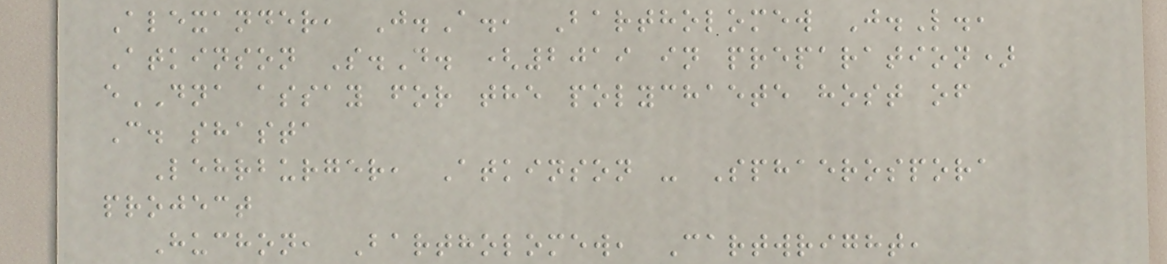Alexander, J.A., Bartholomew J.L.,
Atkinson S.D. (2019 in preparation)
eDNA assay for the polychaete host of
C. shasta
Lehrburger, Atkinson - Sphaerospora
project
Huchon, Bartholomew, Cartwright,
